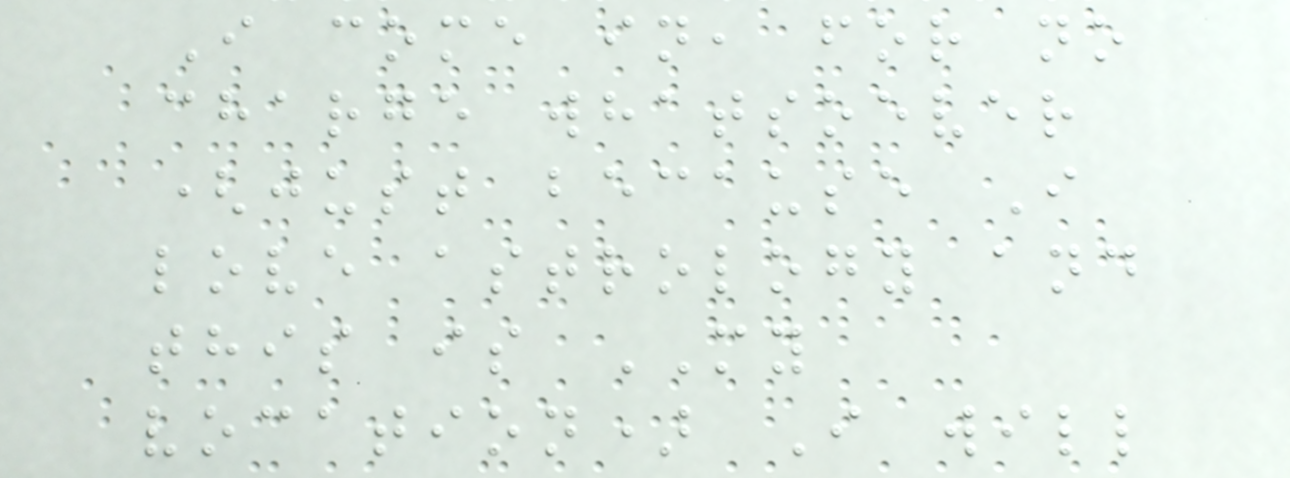I come in, for no
charge whatsoever
(just because I
love astrology and
this is MY
vocation) I will
